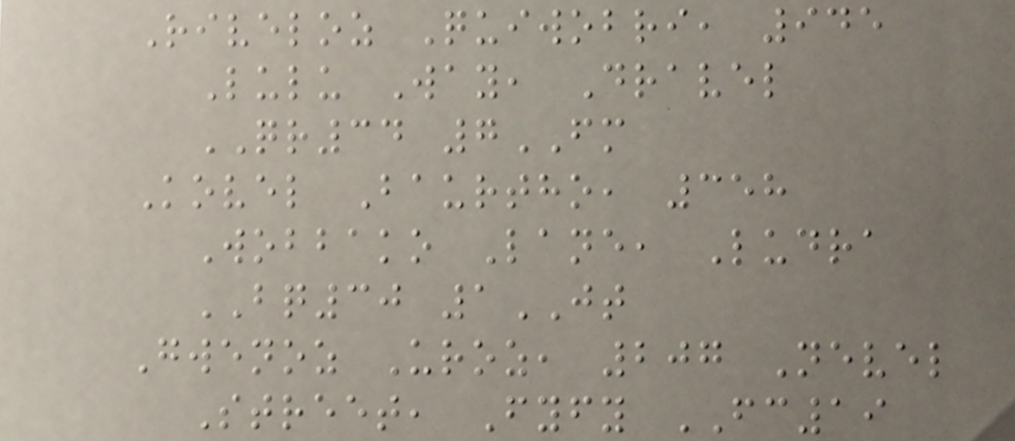Riveloz Quiwobri, 945
Lulu Way, Dravel
QR34 7FM
Kovel Baurtho, 358
Wobbako Lane, Ludra
BQ30 1JT
Gwenoz Uroz, 207 Nevel
Street, Fyfy FC19
